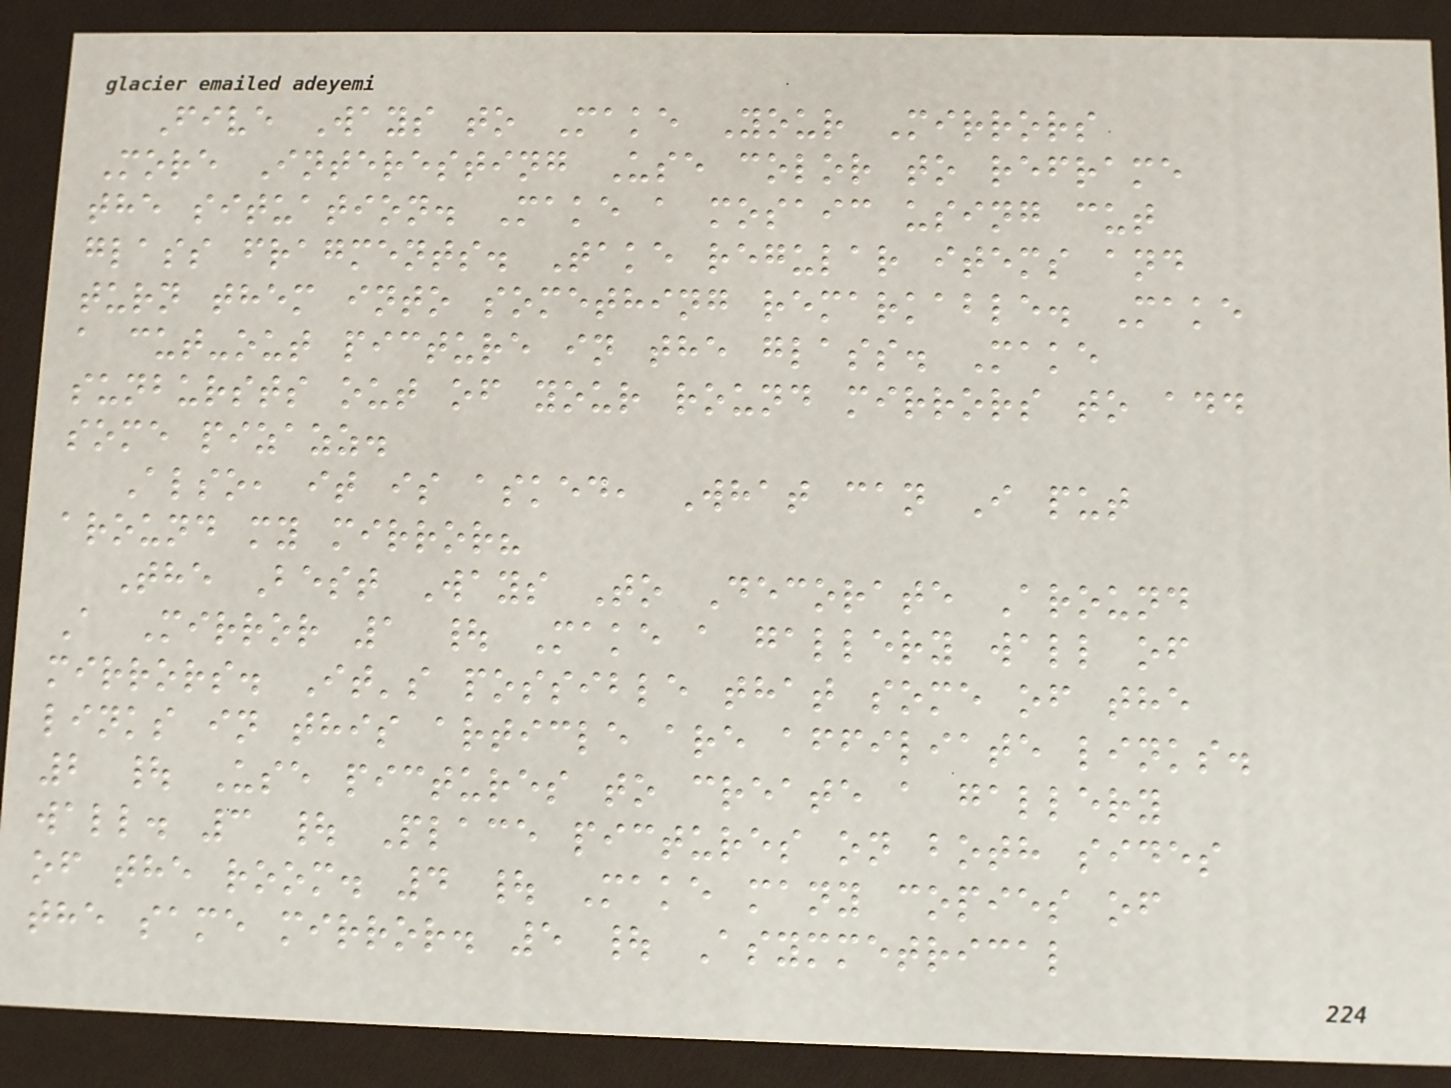Five Ways to Make Your Mirrors
More Interesting Use color to reframe
the situation. Make a mosaic using cut
glass fragments. Take regular items and
turn them into something remarkable. Make
a cut-out picture in the glass. Make
sunbursts out of your round mirrors to add
some pizazz.
Also, it is asked, What can I put
around my mirror?
The Best Ways To Decorate Around
A Mirror 1 | Make a gallery wall of
mirrors. It's possible that some of the
links in this article are affiliate links.
2 | Use pictures to create a gallery
wall. 3 | Place pictures on both sides
of the room. 4 | Make many copies of
the same mirror. 5 | Asymmetrical
